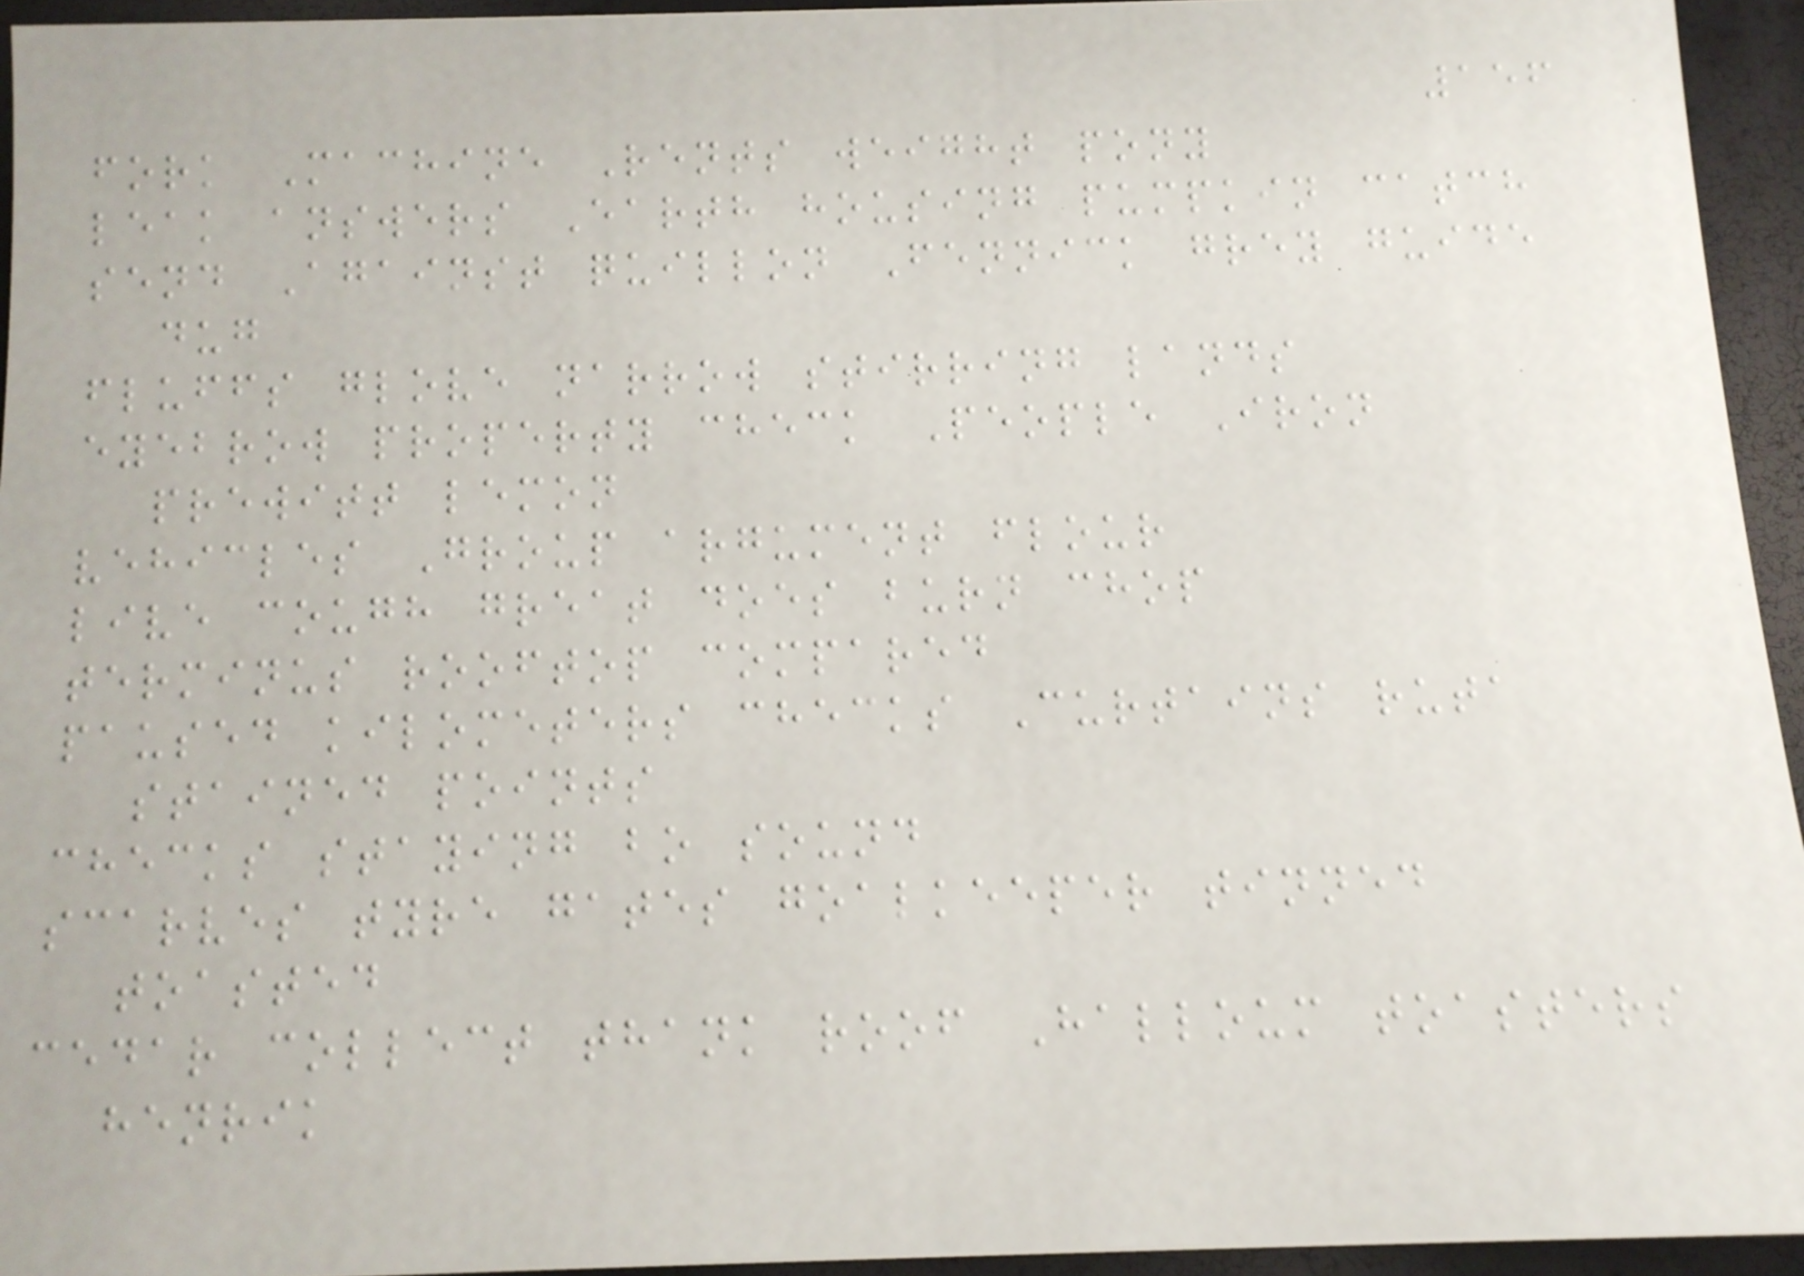156
fork Machine Rents weight pony
leak answers Earth housing pumpkin catch
send Against quillon Fennick grey guide
dug
fluffs glove narrow stirring lands
eyebrow property check People Iron
prewitt lemon
vehicles Group argument flour
live cough great does burn chop
terminus rooftop compared
paused kilometers checks Curtains ruta
stained points
checks staying bo sound
scarves tyre gates goalkeeper tinned
toasted
cedar collect thank roof Halloum toasters
henrik
